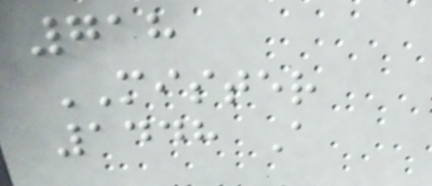718
MISTER
1448 A
